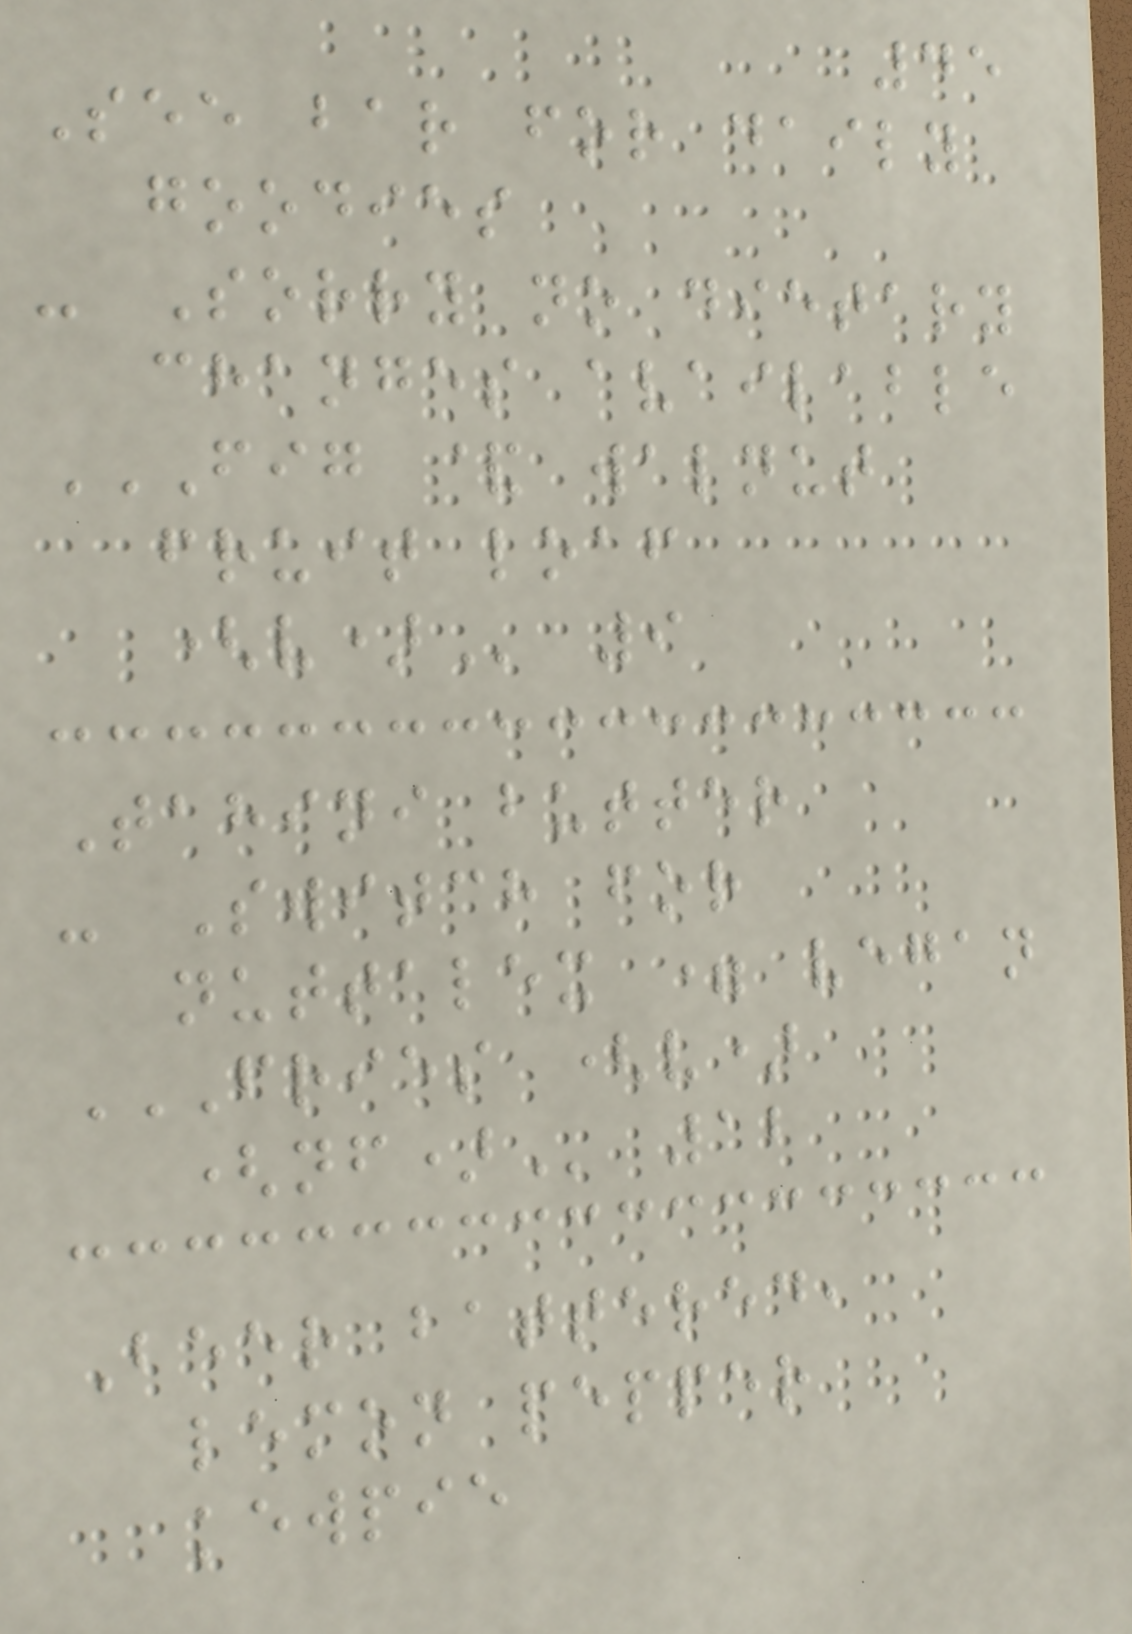45
See bar for daily
goodies
- Sorry no dietary
changes available
FIG & WALNUT
FRUIT LOAF
(V) 9
Tahini butter
- Switch for
nuttalex = vegan
FRIES (V)
(NF) 12
Beer battered,
lemon pepper
kewpie
